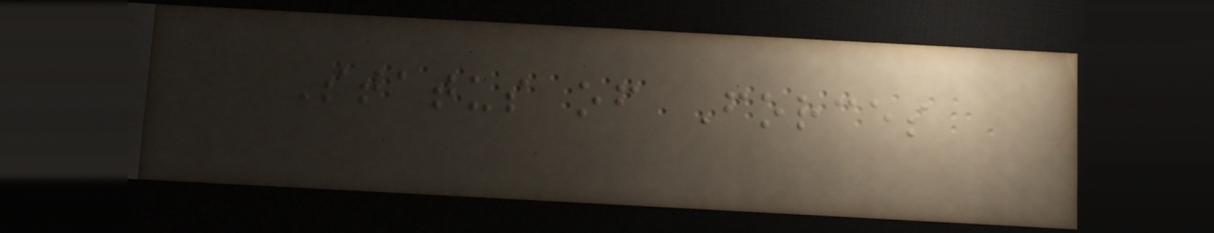Status of Forces
